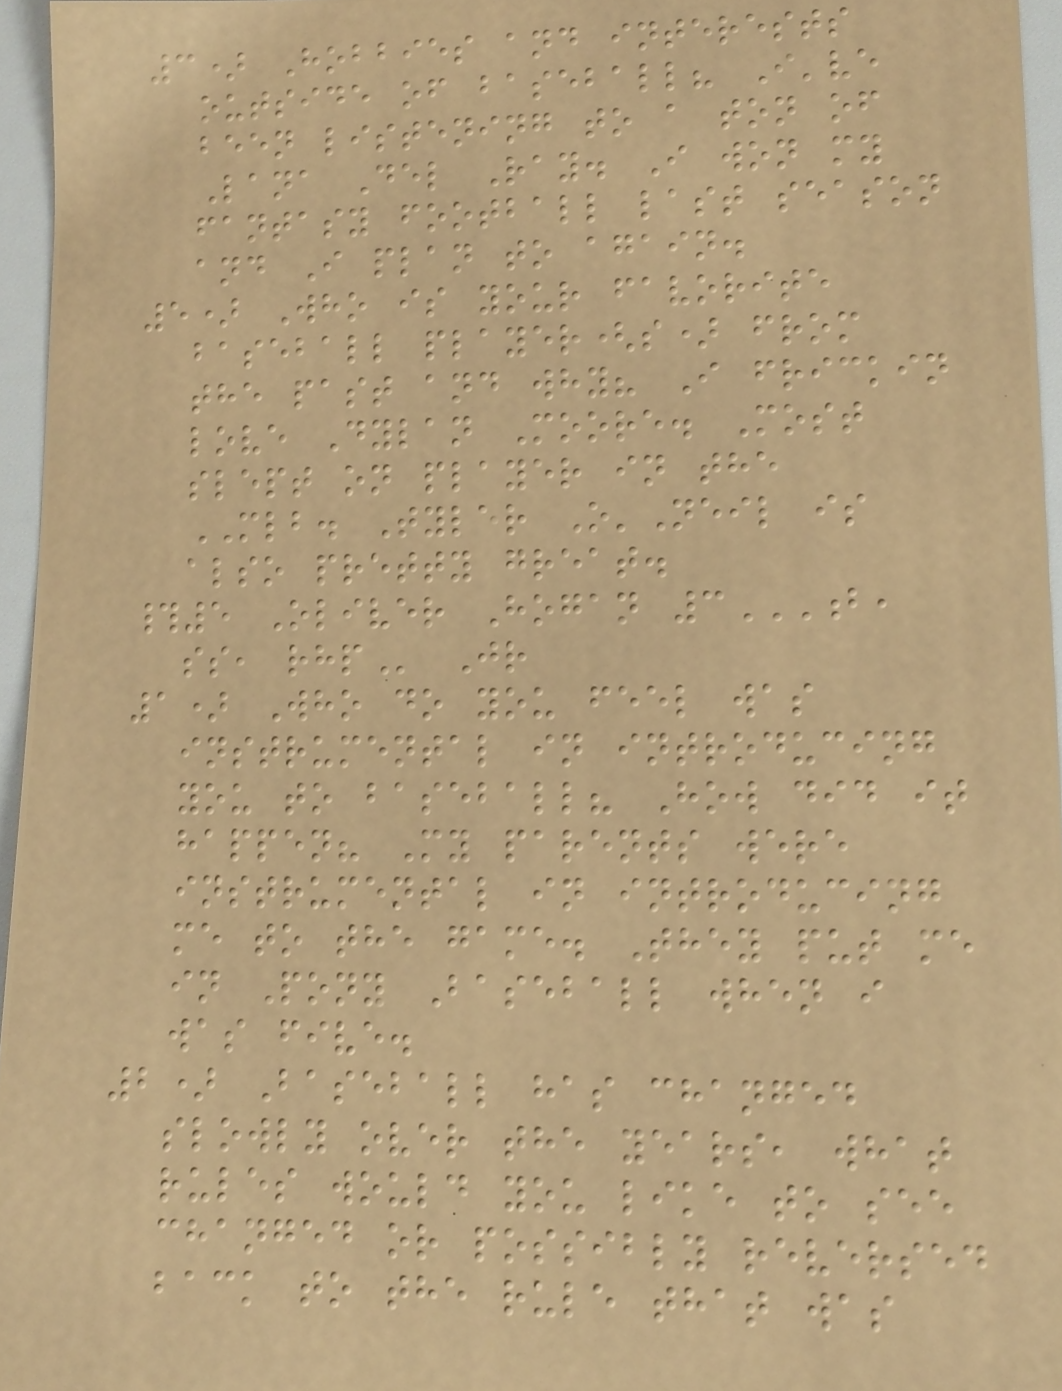3) Hobbies and interests
outside of baseball? I've
been listening to a ton of
Lana Del Ray. I won my
fantasy football last season
and I plan to again.
5) Who is your favorite
baseball player(s) from
the past and why? I frickin
love Dylan Moore. Most
slept on player in the
MLB. Tyler O'Neil is
also pretty great.
#5 Oliver Hogan 3B,
SS, RHP Jr
1) Who do you feel was
instrumental in introducing
you to baseball? How did it
happen? My parents were
instrumental in introducing
me to the game. They put me
in Pony Baseball when i
was five.
2) Baseball has changed
slowly over the years, what
rules would you like to see
changed or possibly reversed
back to the rule that was
